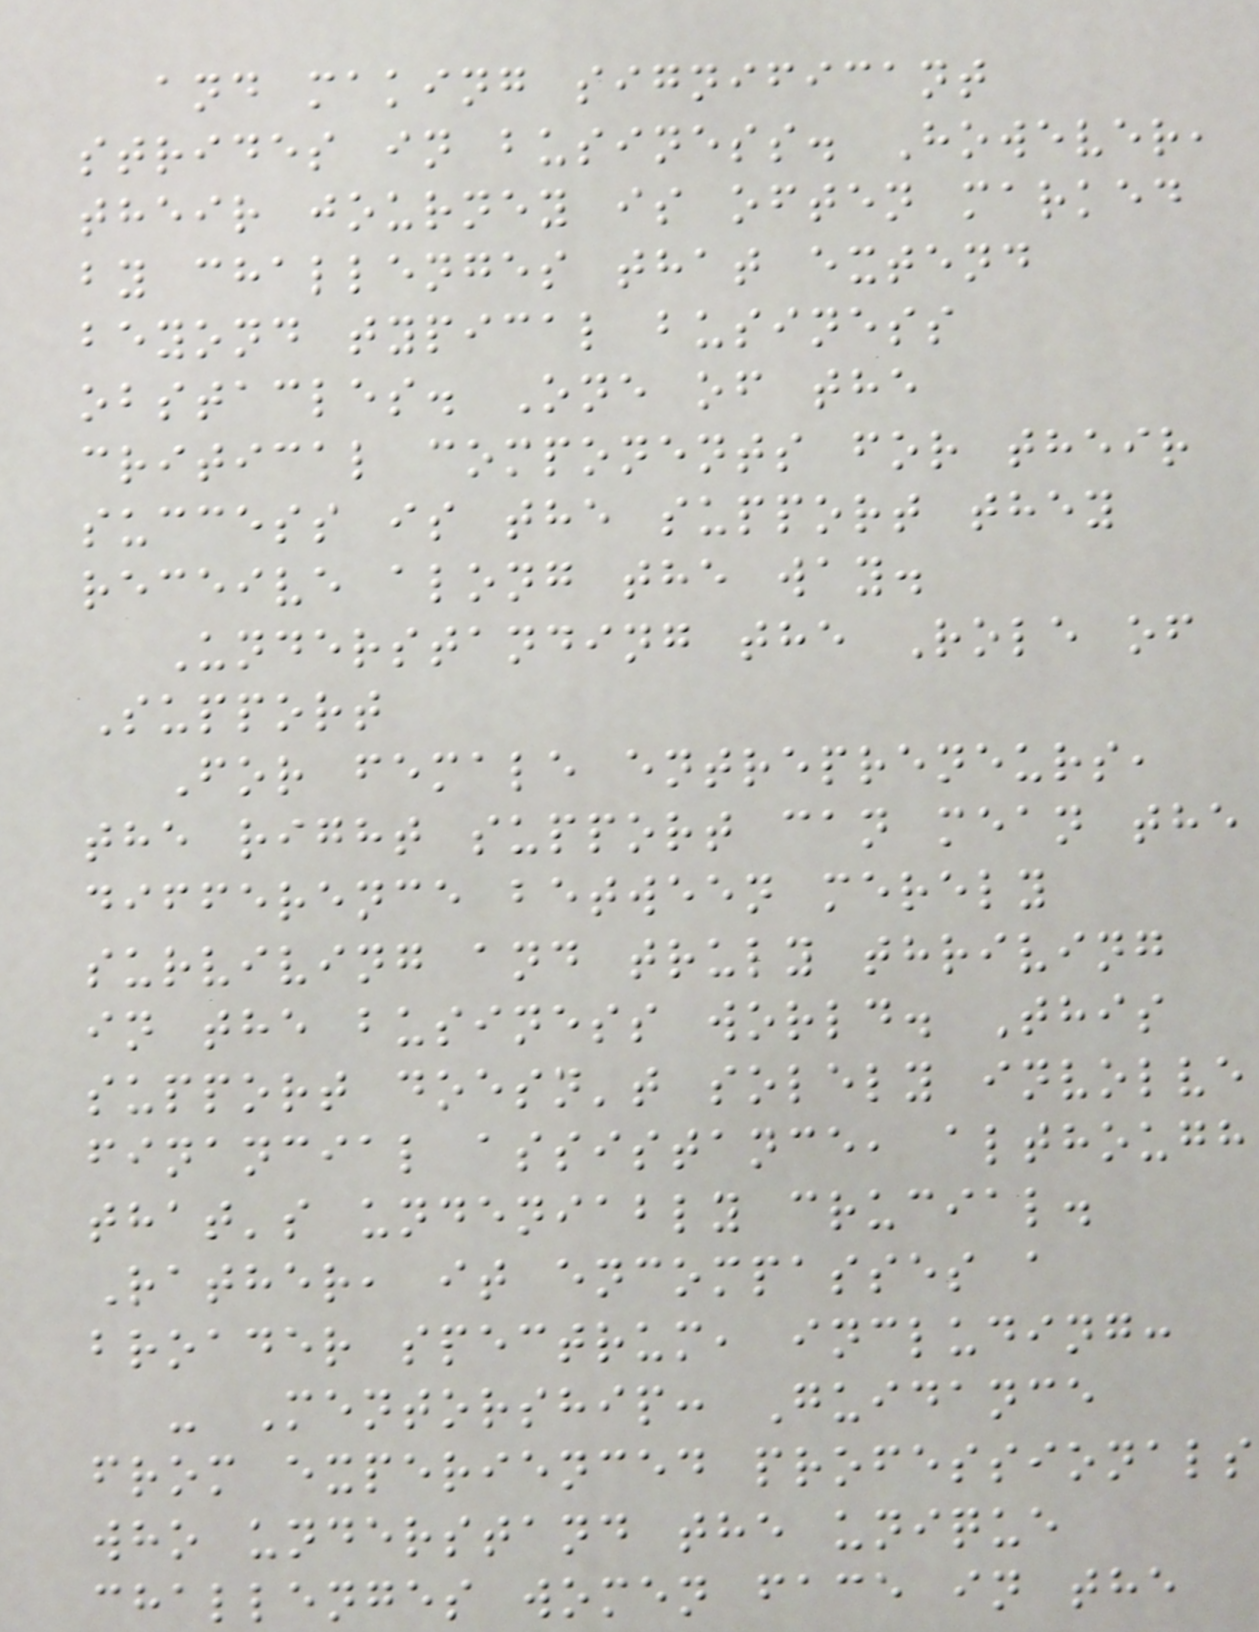and making significant
strides in business. However,
their journey is often marked
by challenges that extend
beyond typical business
obstacles. One of the
critical components for their
success is the support they
receive along the way.
Understanding the Role of
Support
For female entrepreneurs,
the right support can mean the
difference between merely
surviving and truly thriving
in the business world. This
support doesn't solely involve
financial assistance, although
that's undeniably crucial.
Rather, it encompasses a
broader spectrum, including:
- Mentorship: Guidance
from experienced professionals
who understand the unique
challenges women face in the
